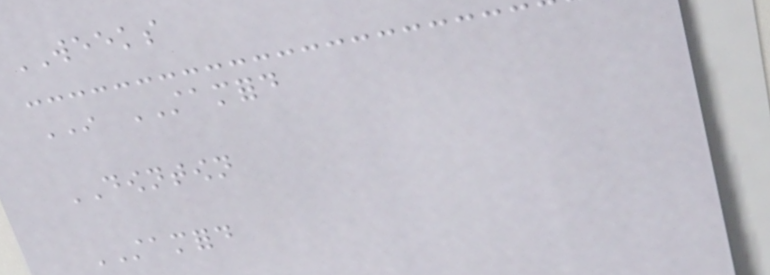WEEKS
IN STAMFORD
DOWNTOWN
STAMFORD
